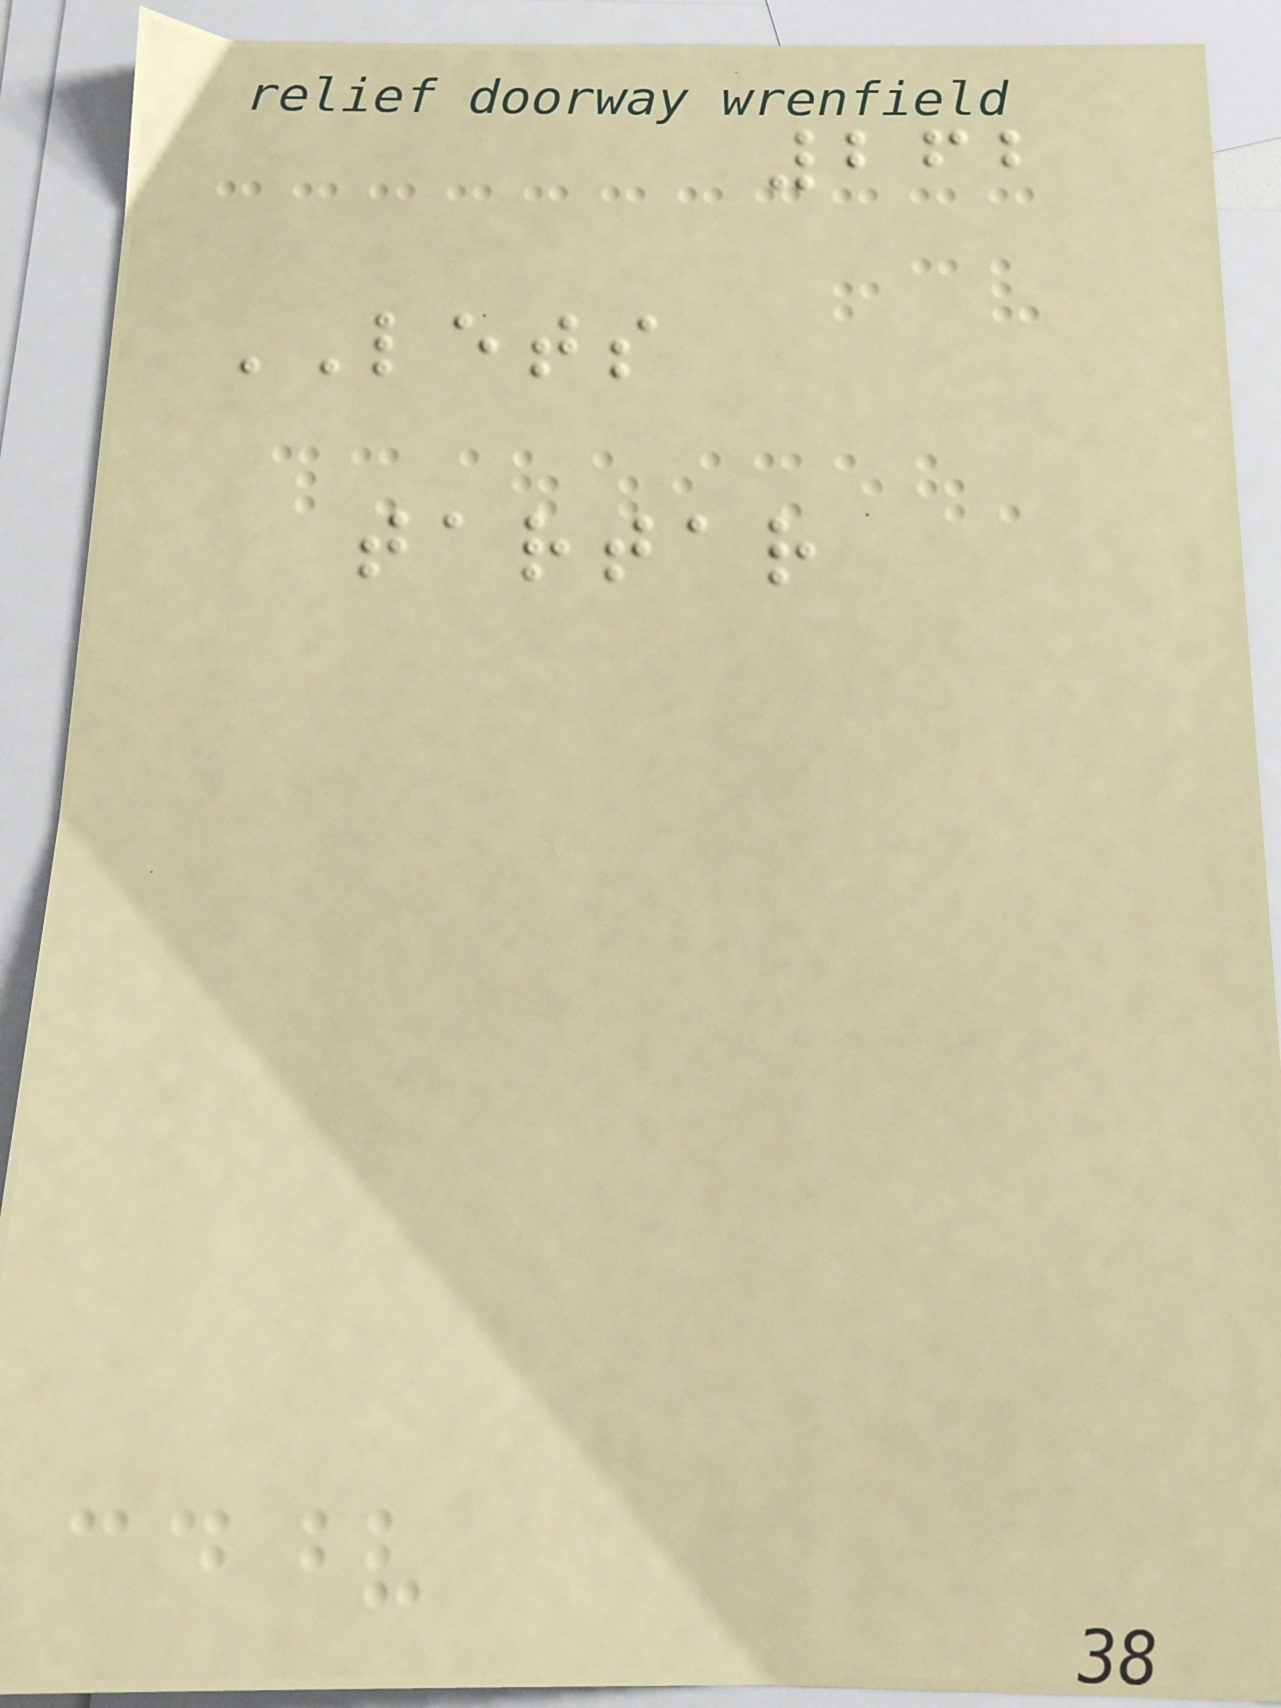262
LETS
tartar
